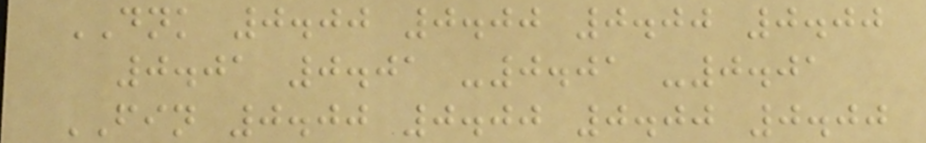DNK 0.00 0.00 0.00 0.00
0.01 0.01 -0.01 -0.01
FIN 0.00 0.00 0.00 0.00
